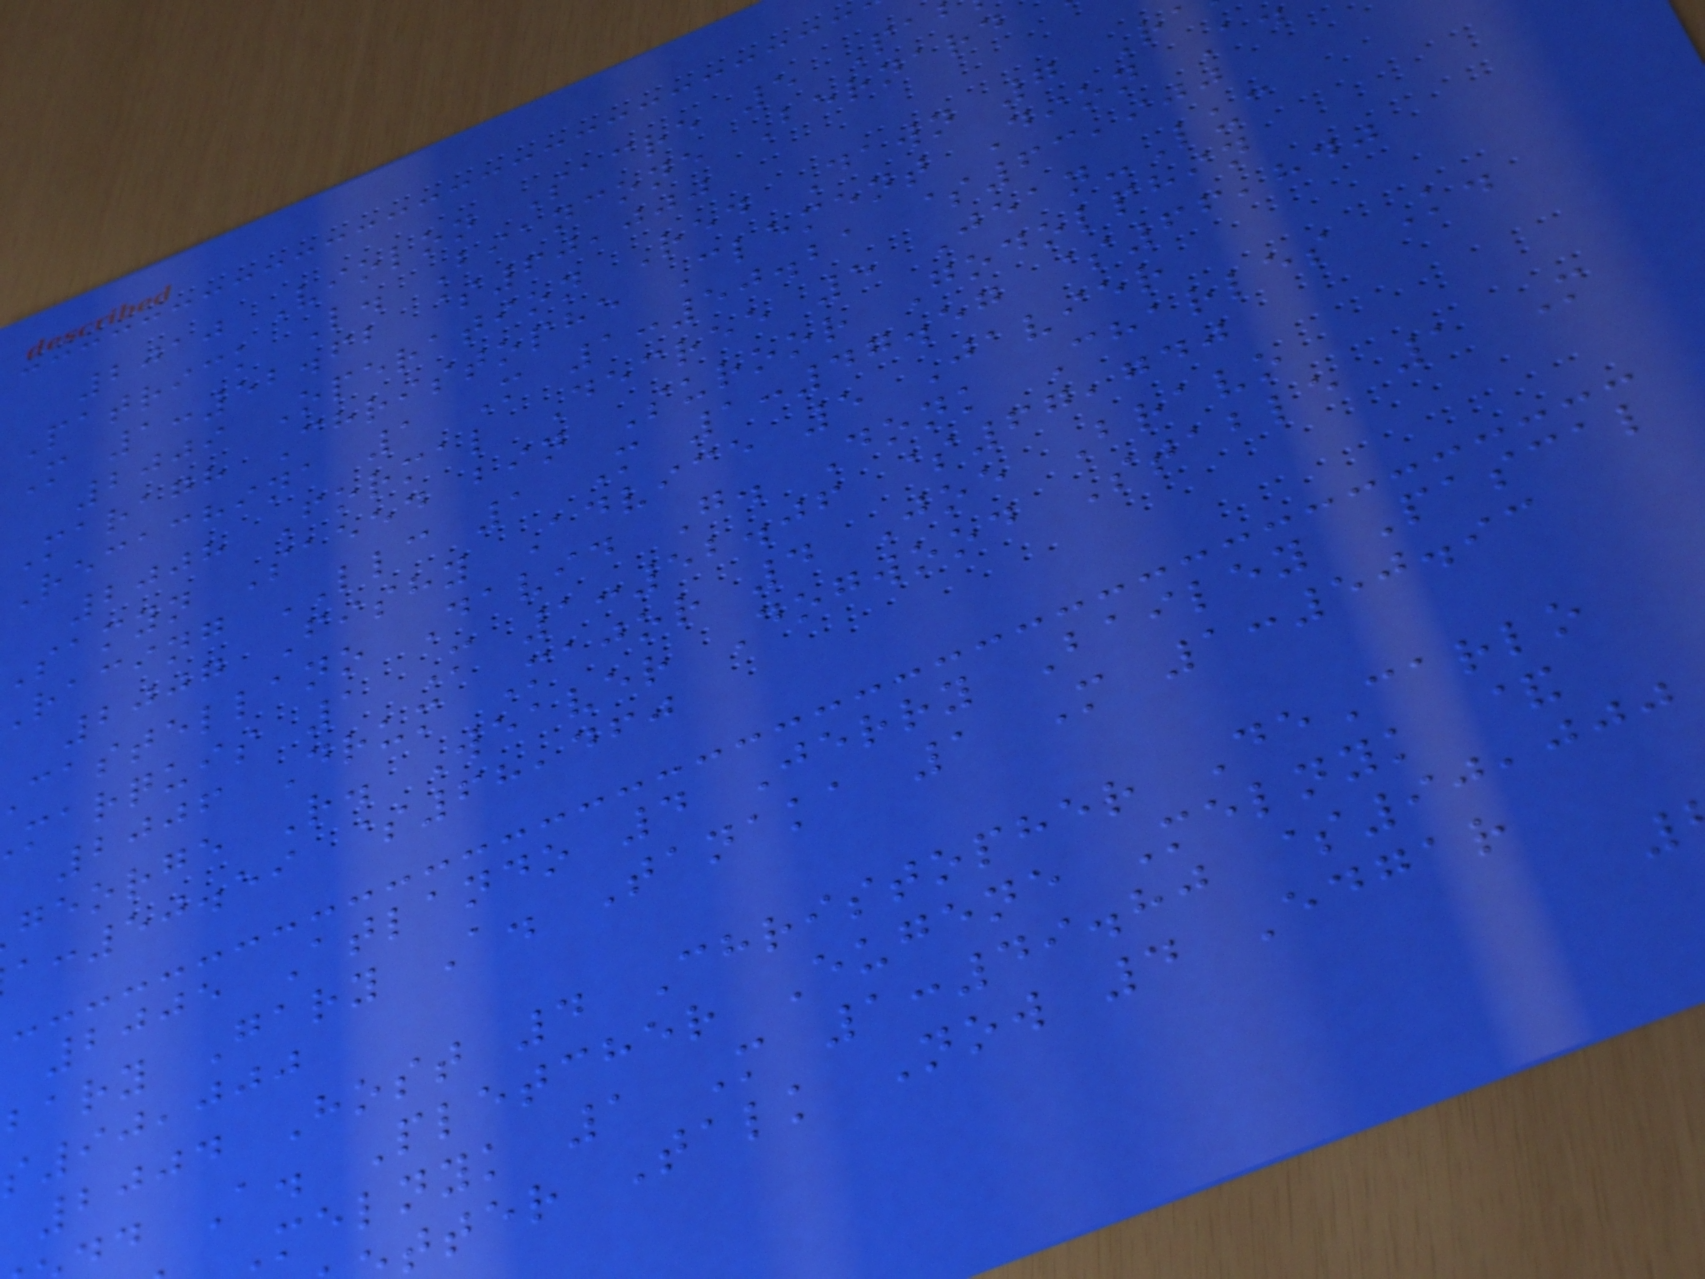2010 Violon Sacre 5 Pa
Patrick L. Biancone Bernard
M 1:52.62 $60,000
2009 Operation Red Dawn 7 R
Maragh Christophe Clement Dion A
Recachina 1 M 1:50.21 $63,900
2008 Formal Decree 5 Jean-Luc
Samyn Saeed bin Suroor Godolphin
racing LLC 1 M 1:47.57 $66,840
2007 Fishy Advice 5 Javier
castellano David G. Donk Charles K.
marquis 1 M 1:52.06 $67,740
2006 Drum Major 4 Joe Bravo
george R. Weaver Dogwood Stable 1 M
:50.59 $68,460
2005 Atlando 4 Jerry Bailey Pascal
bary Gary A. Tanaka 1 M 1:50.93
90,000
2004 Host 4 Christopher DeCarlo
d A. Pletcher Eugene Melnyk &
Melnyk 1 M 1:49.80 $90,000
tter Talk Now 4 Edgar
